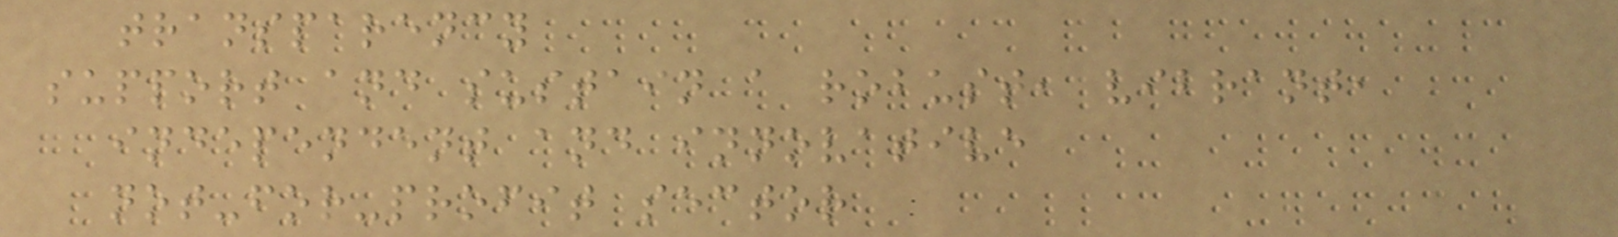transparency
support and sustain a robust, vibrant,
independent and innovative
not-for-profit sector
